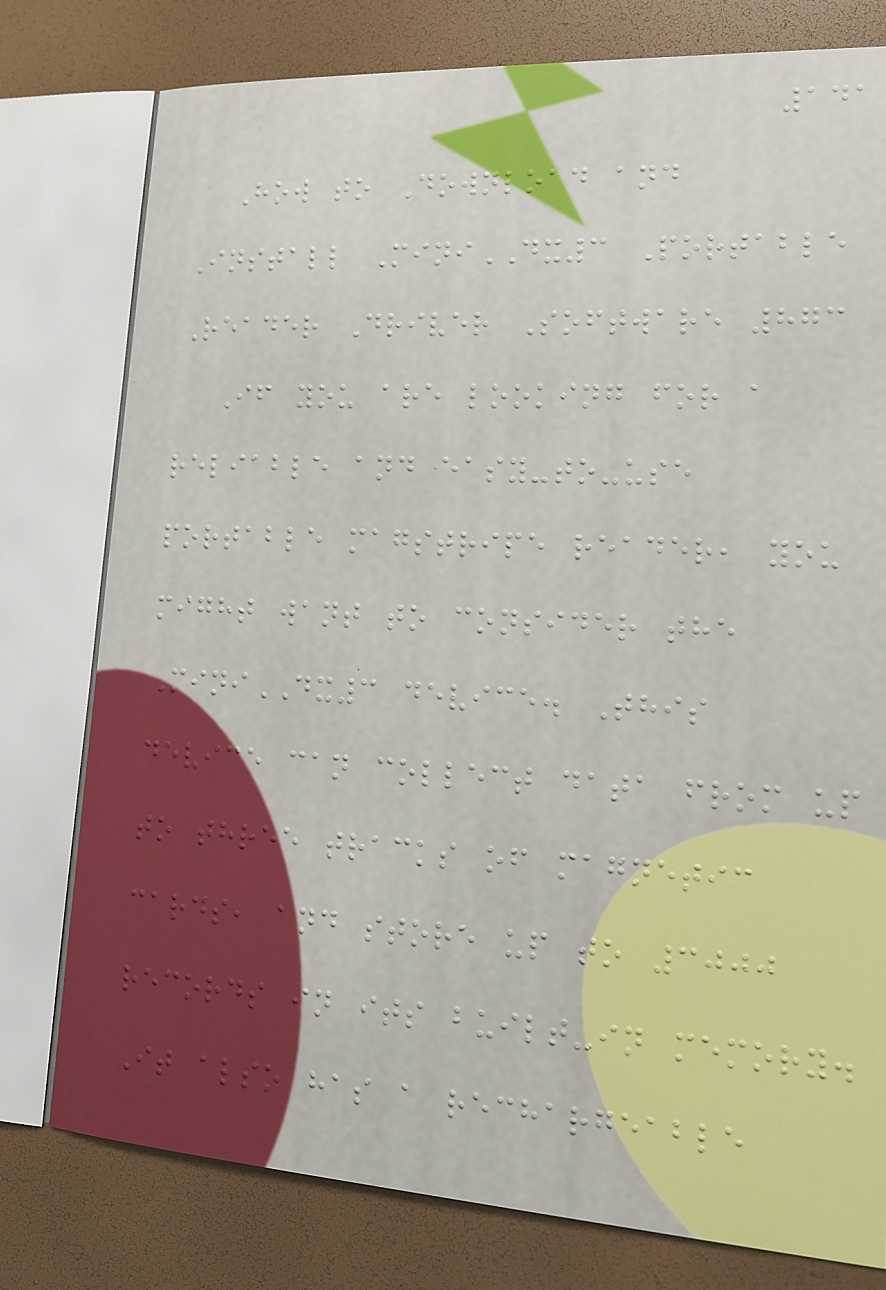141
How to Download and
Install MiniDX3 Portable
Reader Driver Software 873
If you are looking for a
reliable and easy-to-use
portable magstripe reader, you
might want to consider the
MiniDX3 device. This
device can collect data from up
to three tracks of magnetic
cards, and store up to 3000
records in its built-in memory.
It also has a rechargeable
